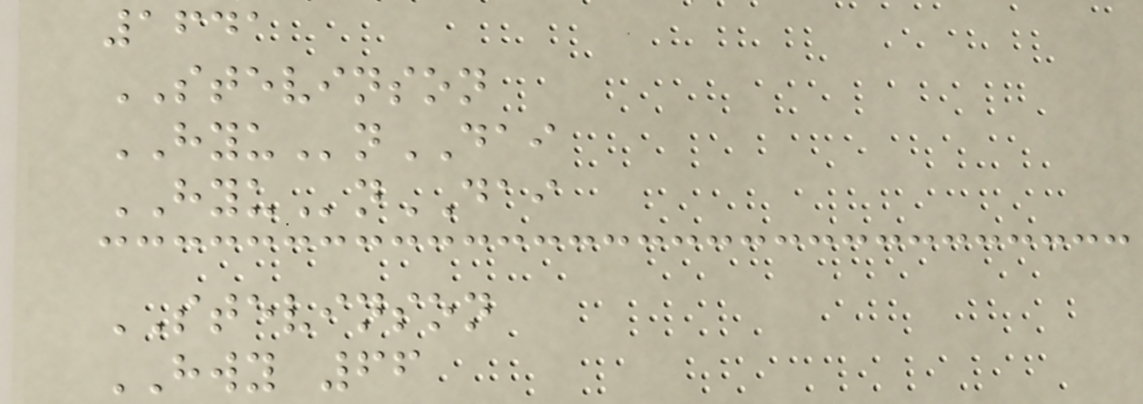1641
STEVINSON
HYUnDAI
HYUnDAI
STEVINSON
HWY 66
